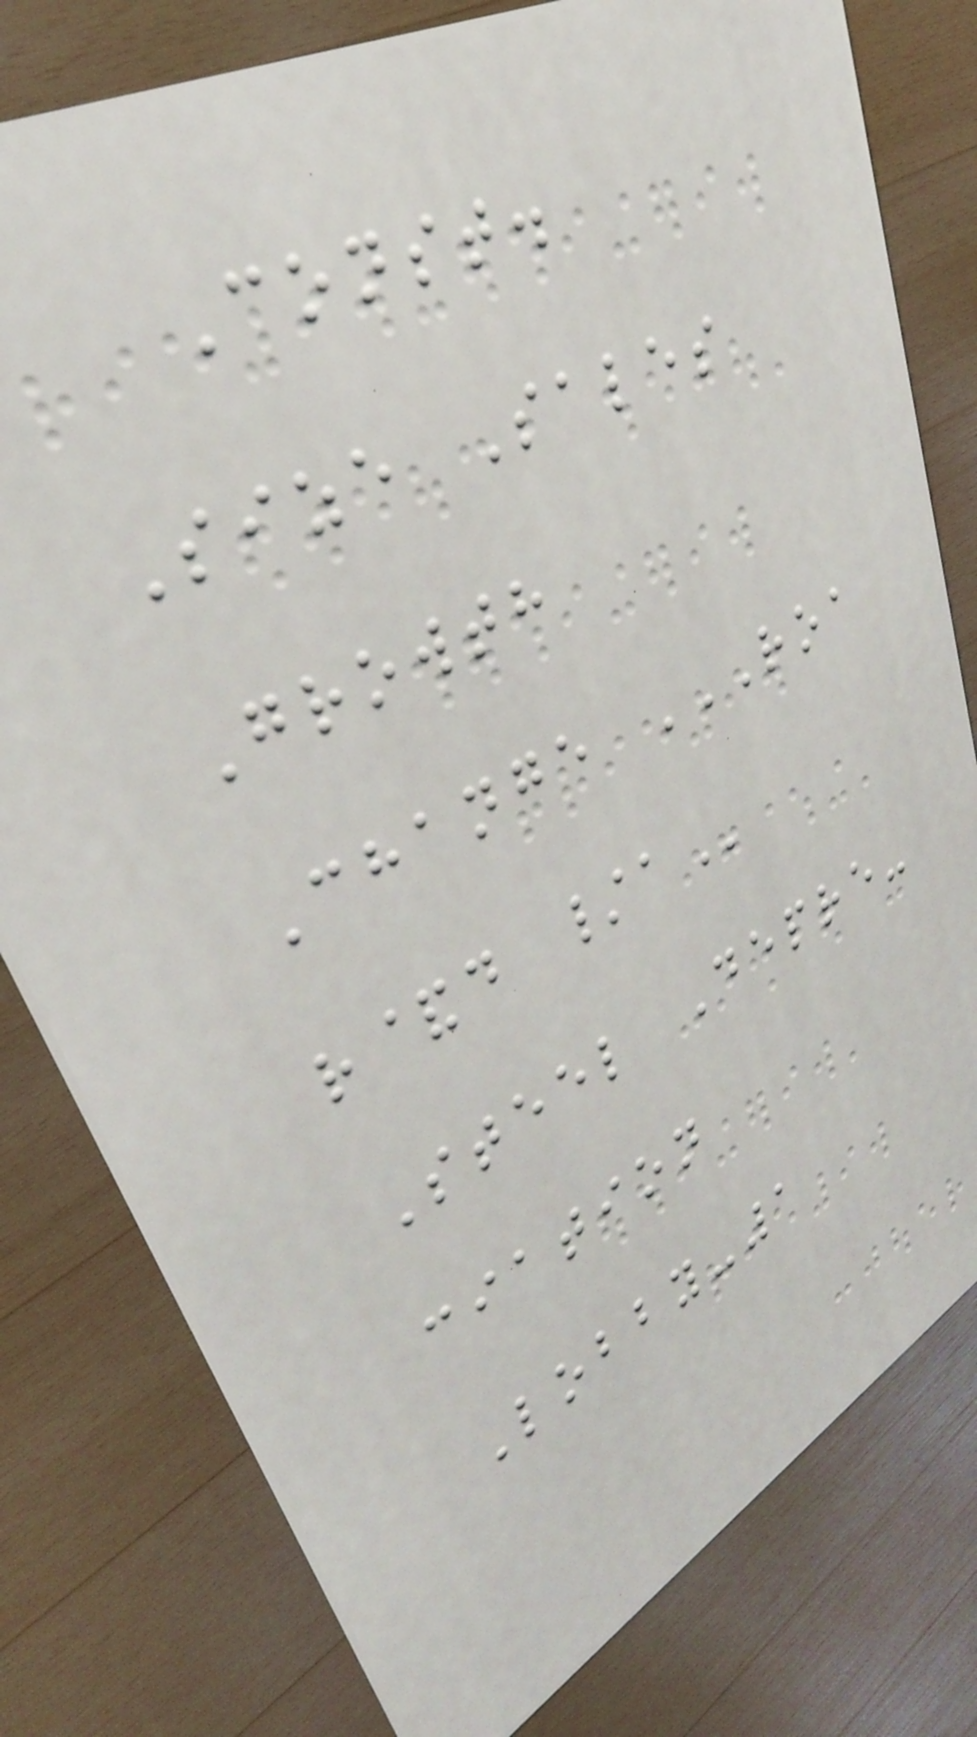Const.
Size Sales
Growth
Change ROA
R&D /A
Steel Depre-
ciation
Lobby-1
